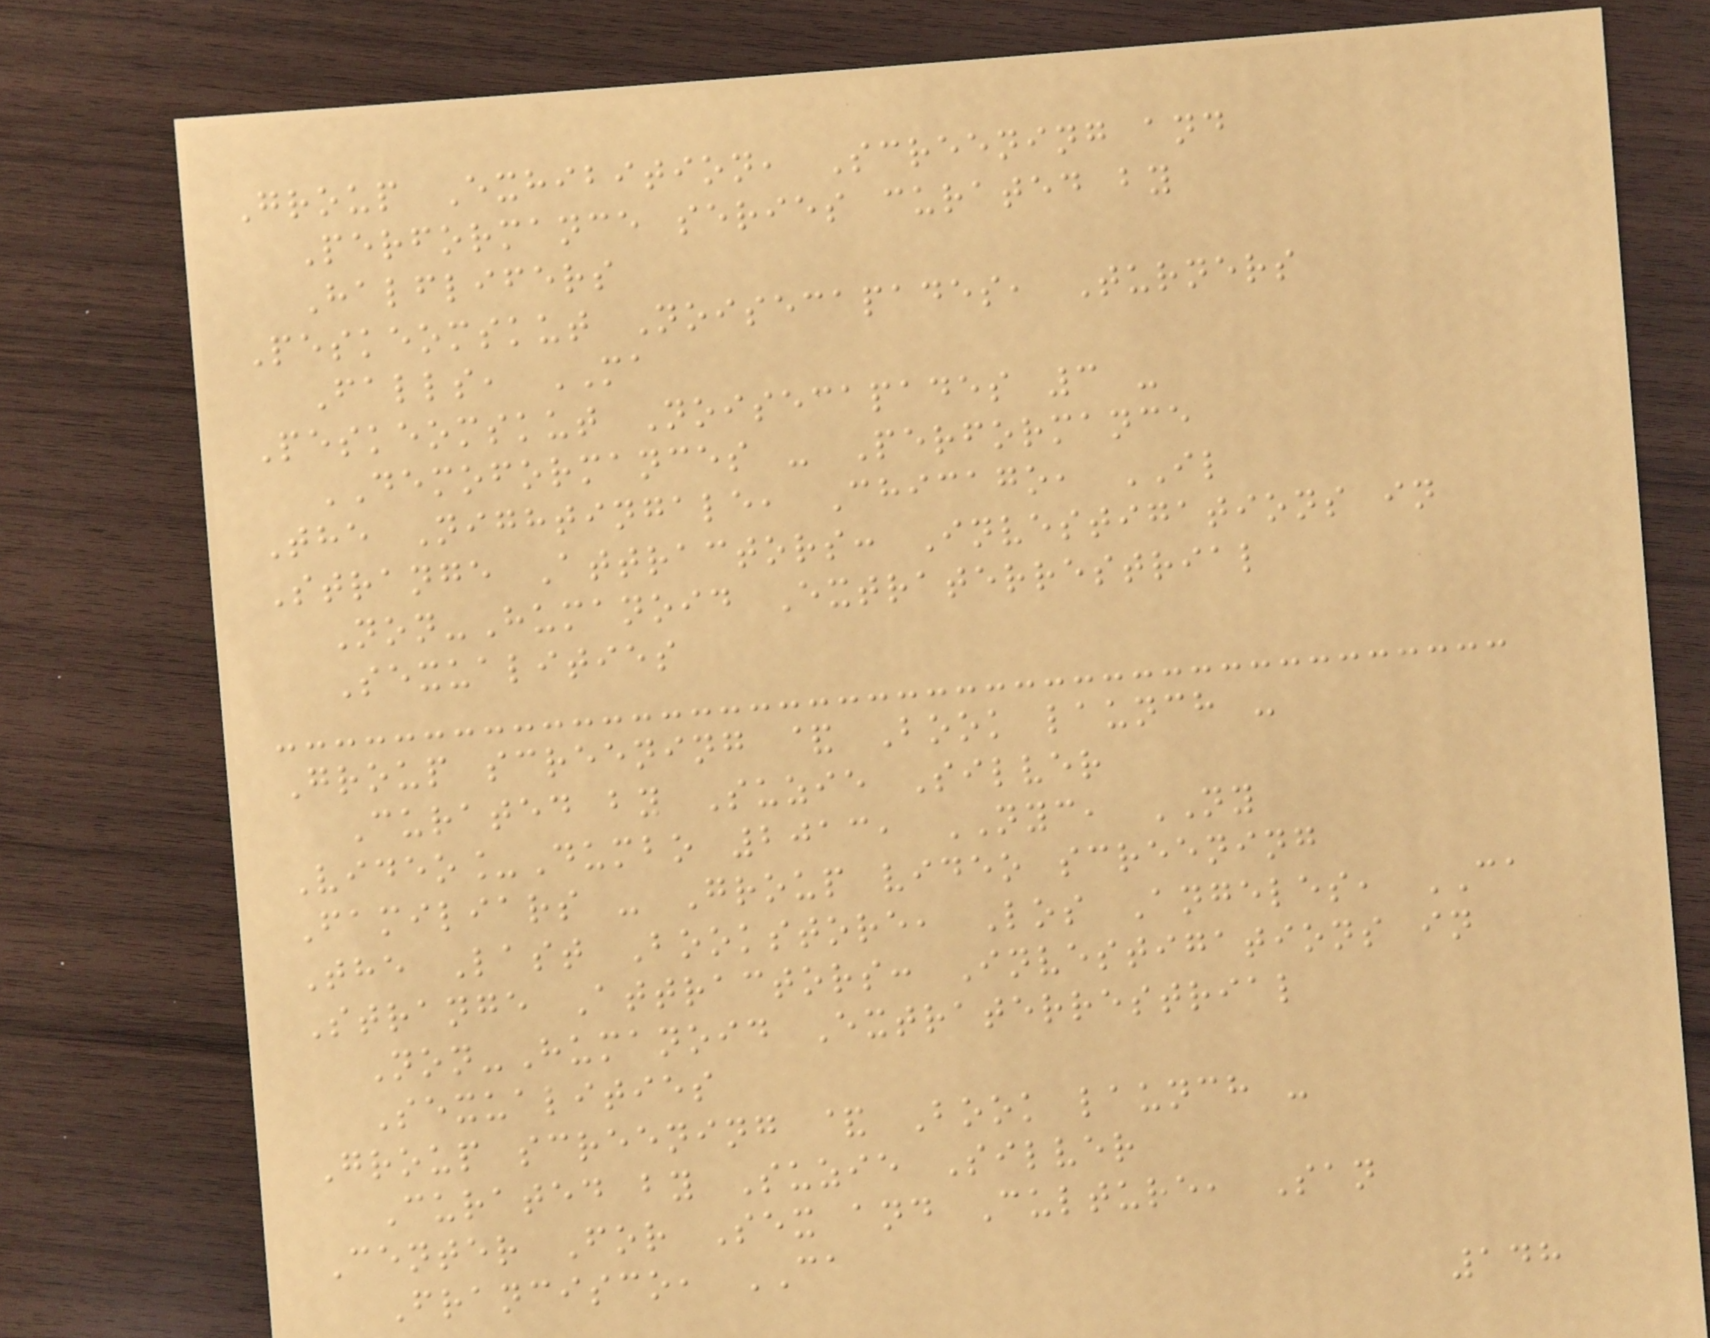Group Exhibition, Screening and
Performance series curated by
Halflifers
Peskeomskut Noisecapades, Turners
Falls, MA
Peskeomskut Noisecapades 3 -
DEMOFORMANCES - Performance
The Nightingale, Chicago, IL
Strange Attractors: Investigations in
Non-Humanoid Extraterrestrial
Sexualities
Group screening & Book launch -
Curated by Suzie Silver
Video_Dumbo 2013, NYC, NY
Familiars - Group video screening
The Last Bookstore, Los Angeles, CA
Strange Attractors: Investigations in
Non-Humanoid Extraterrestrial
Sexualities
Group screening & Book launch -
Curated by Suzie Silver
Center For Sex and Culture, San
Francisco, CA
148
